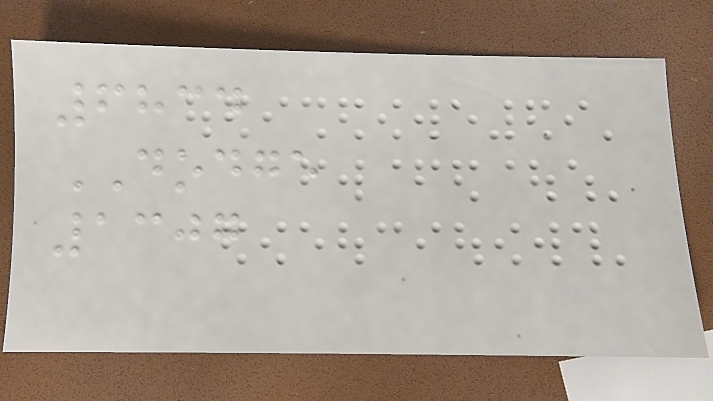6834
DODGE
1307
